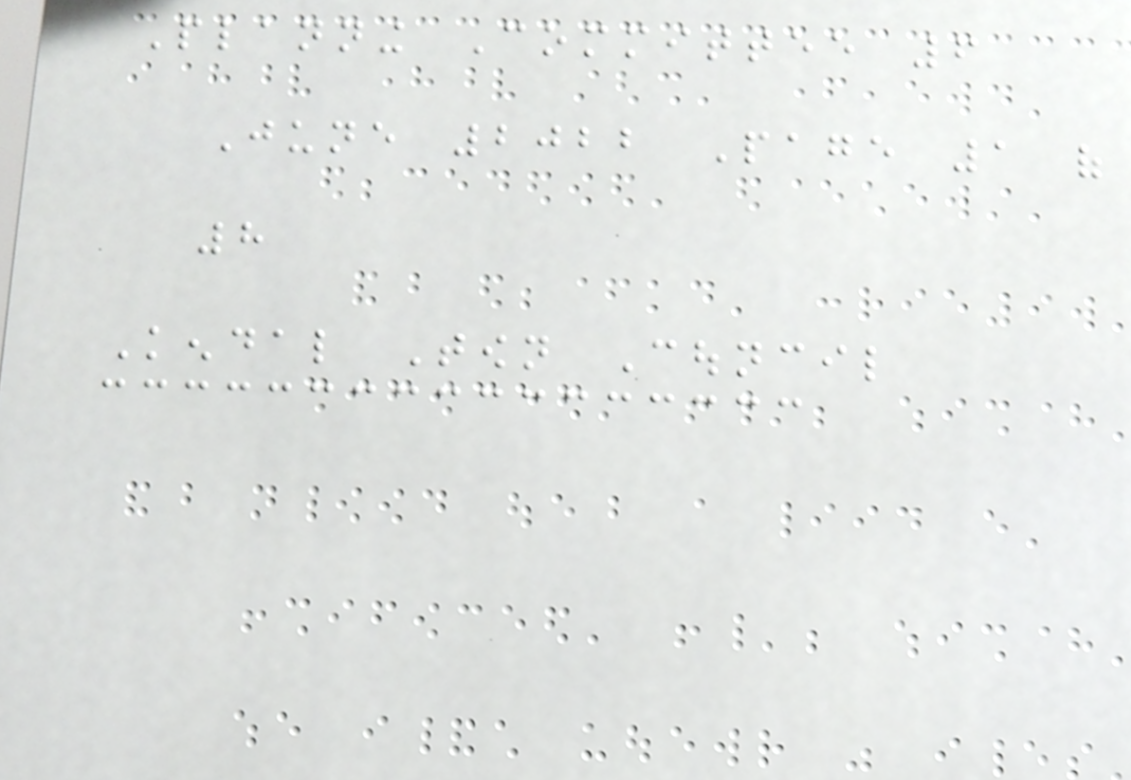Planning Committee 6
June 2022 Page 1 of
8
Kendal Town Council
